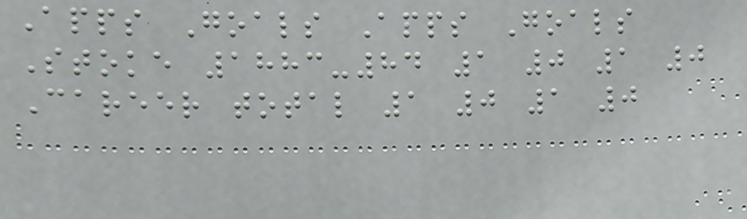Apps Goals Apps Goals
Stoke 1883-84 1 0 1 0
Career total 1 0 1 0
